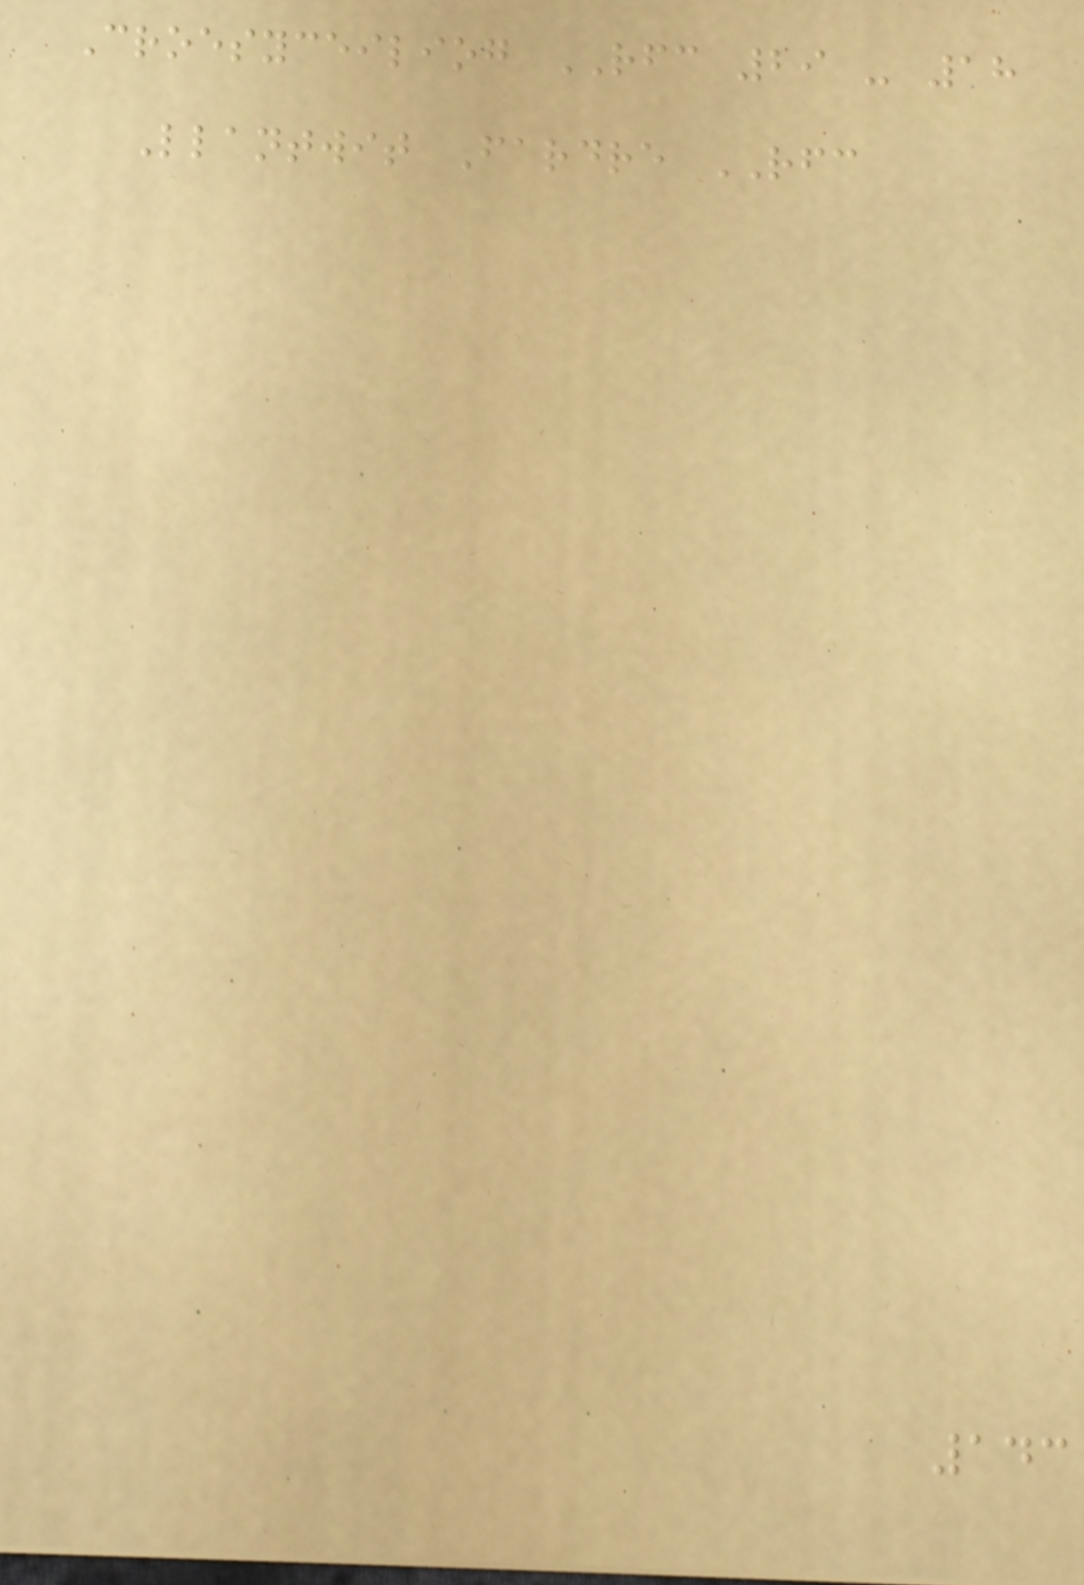Croesyceiliog RFC 29 - 18
Llantwit Fardre RFC
143
